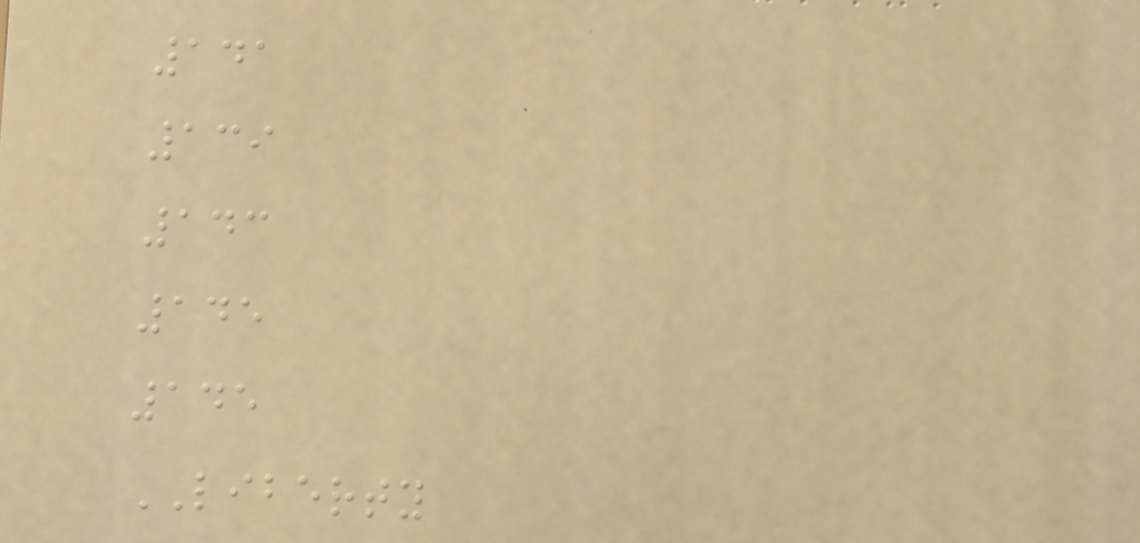141
139
143
145
145
LIBERTY
